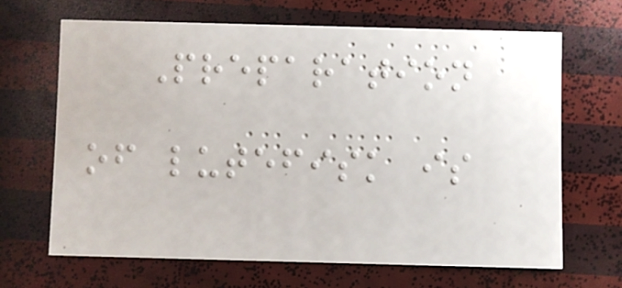Preparation
of lutefisk is
